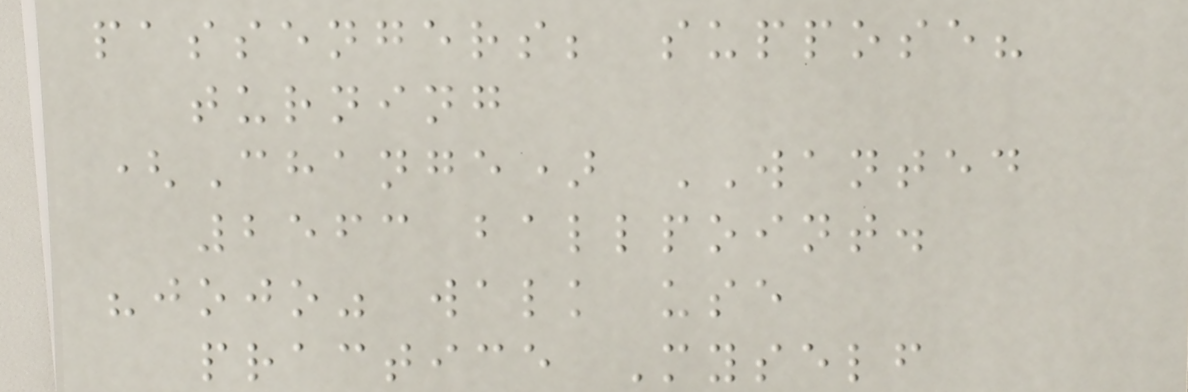passengers; suppose?
turning
(Change) WANTED
2563 ballpoint.
"jojo" walk use
practice Myself
